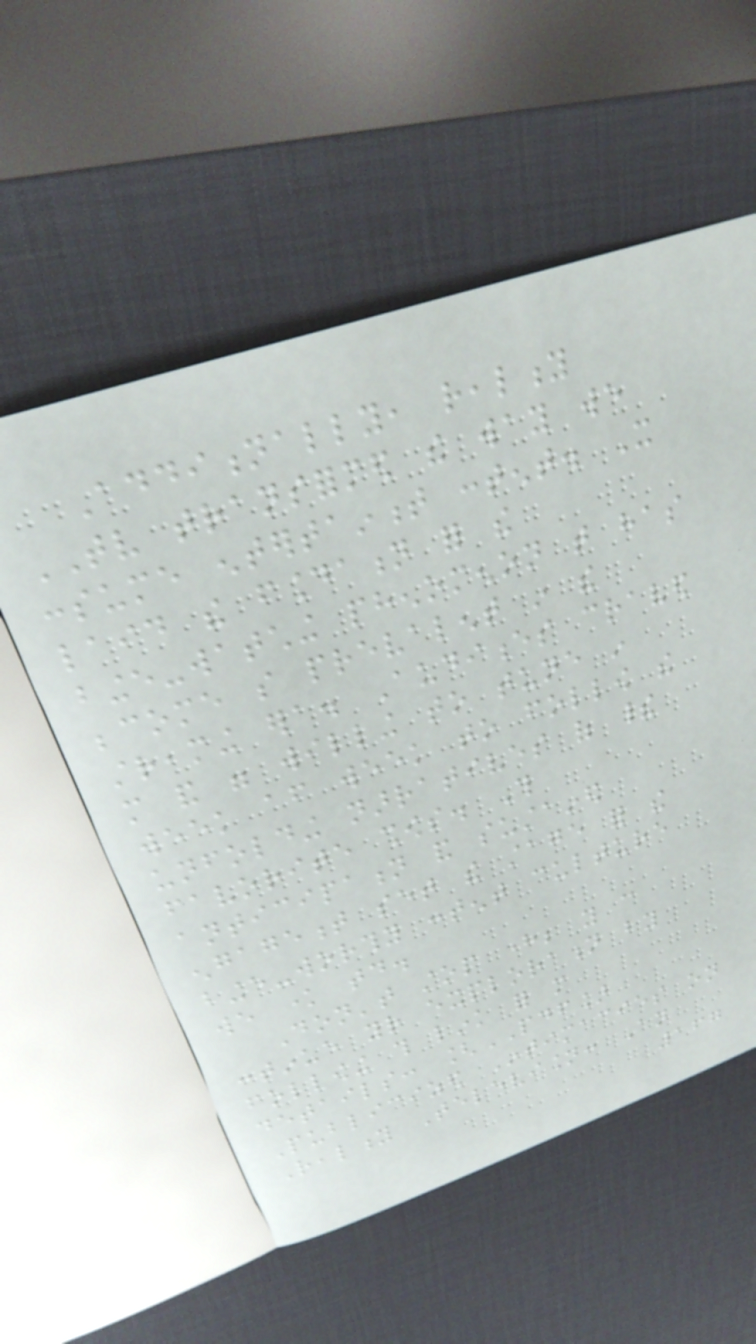Additionally, reality
TV transformed the way we
consume entertainment content. It
laid the foundation for the
binge-watching phenomenon that has
become so prevalent in the
streaming era. Audiences craved
more and were willing to tune in
week after week to follow the
unfolding narratives of their
favorite shows. This
anticipation and sustained
engagement set the stage for the
binge-worthy content culture
we know today.
Don't stop here; you can
continue your exploration by
following this link for more
details: [PDF]
Publicized Intimacies on
Reality Television: An
167
